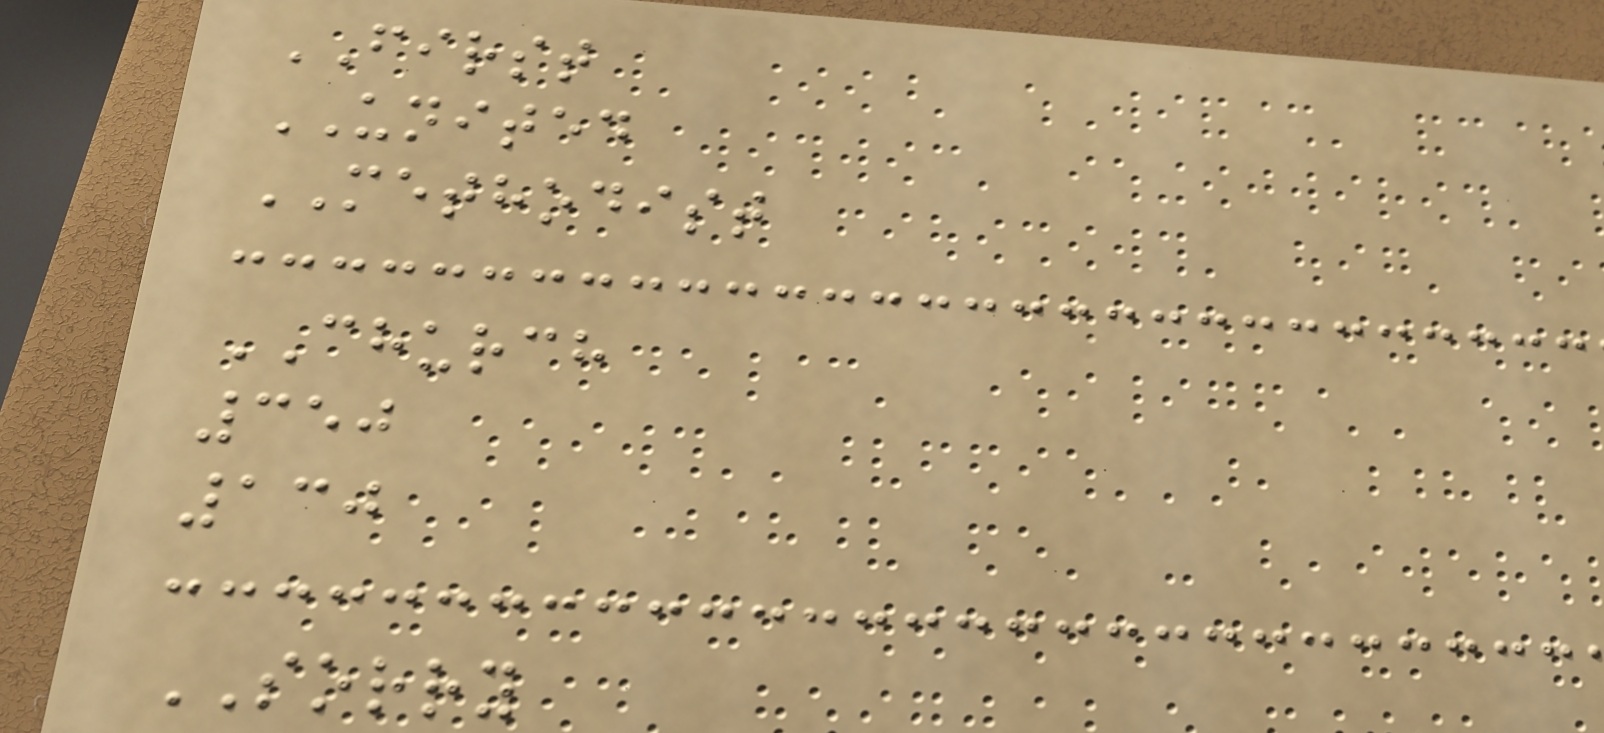FIRST
UNITED
METHODIST
CHURCH
350
130
SORRY
